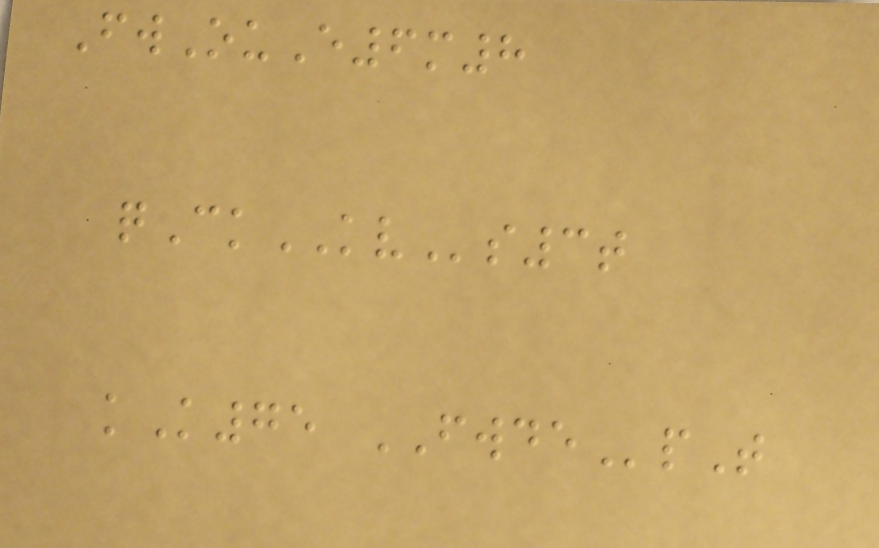FwOuE6m8
qCkKVs3t
kK75 FWDEpT
